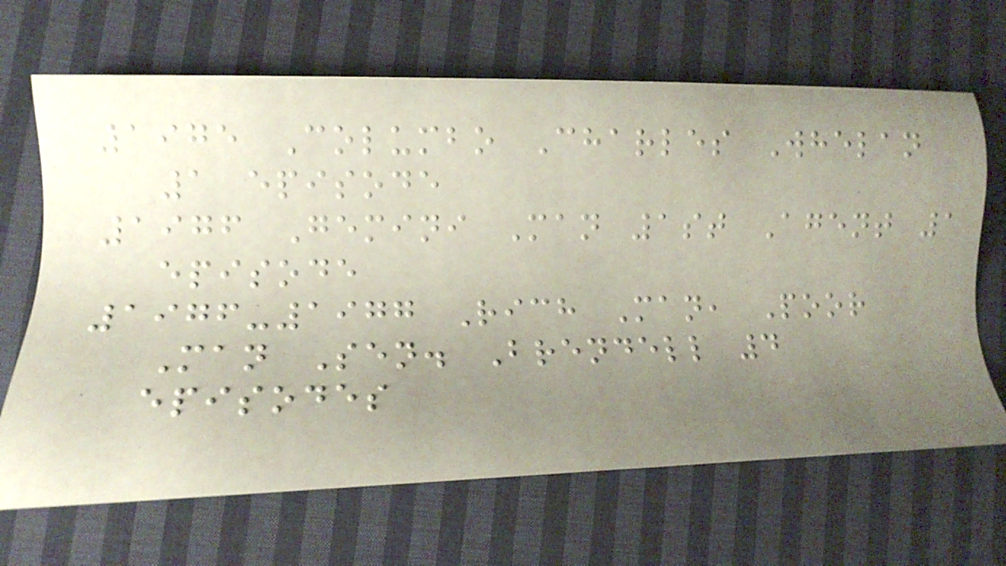1975 Columbo Charles Whelan
1 episode
1976 Gemini Man 1st Agent 1
episode
1976-1977 Rich Man, Poor
Man Sen. Brendell 4
episodes
